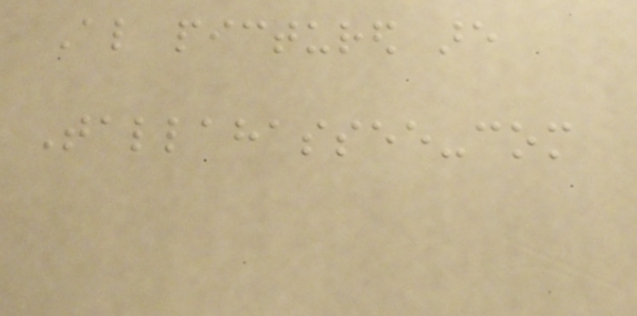Also pictured are
Tallahassee-com
